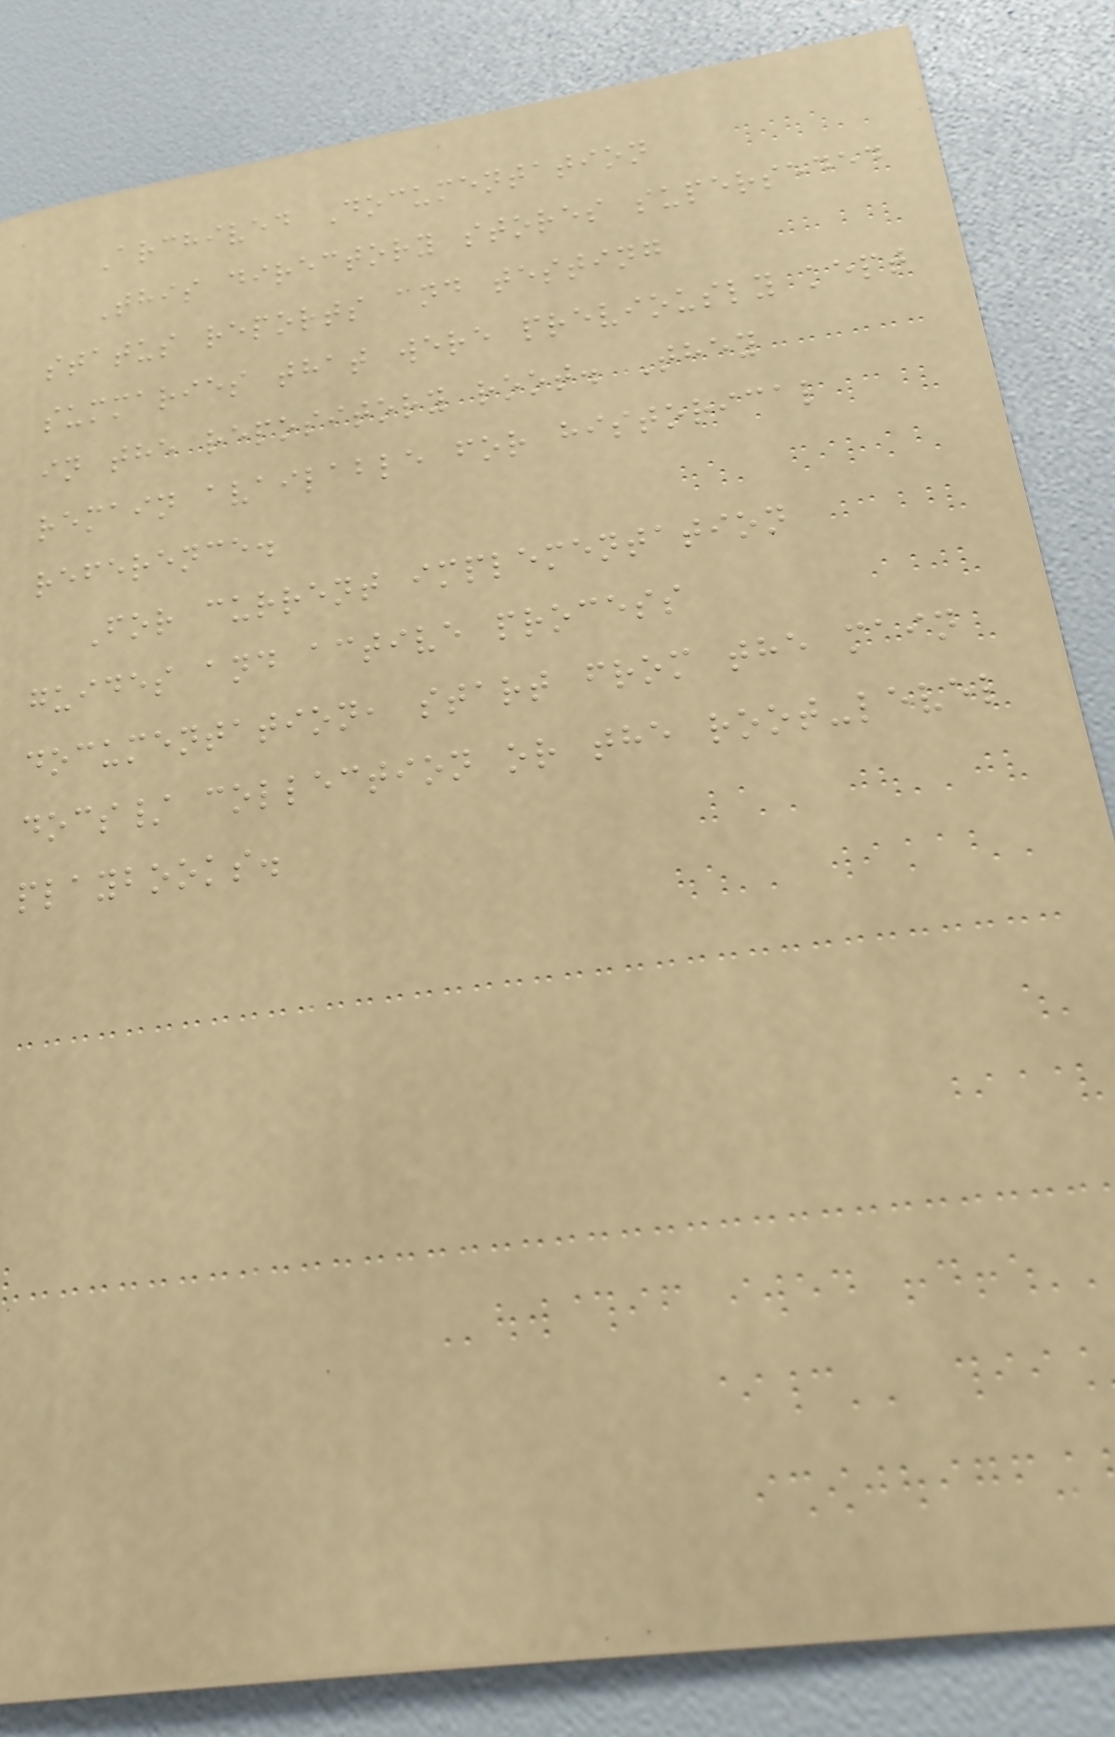Archived Documentation
This directory stores superseded
status reports and testing
summaries that were previously kept
in the repository root. They
remain available for historical
reference.
For current implementation
guides and active process
documentation, start from the main
docs/ collection or the root-level
playbooks.
